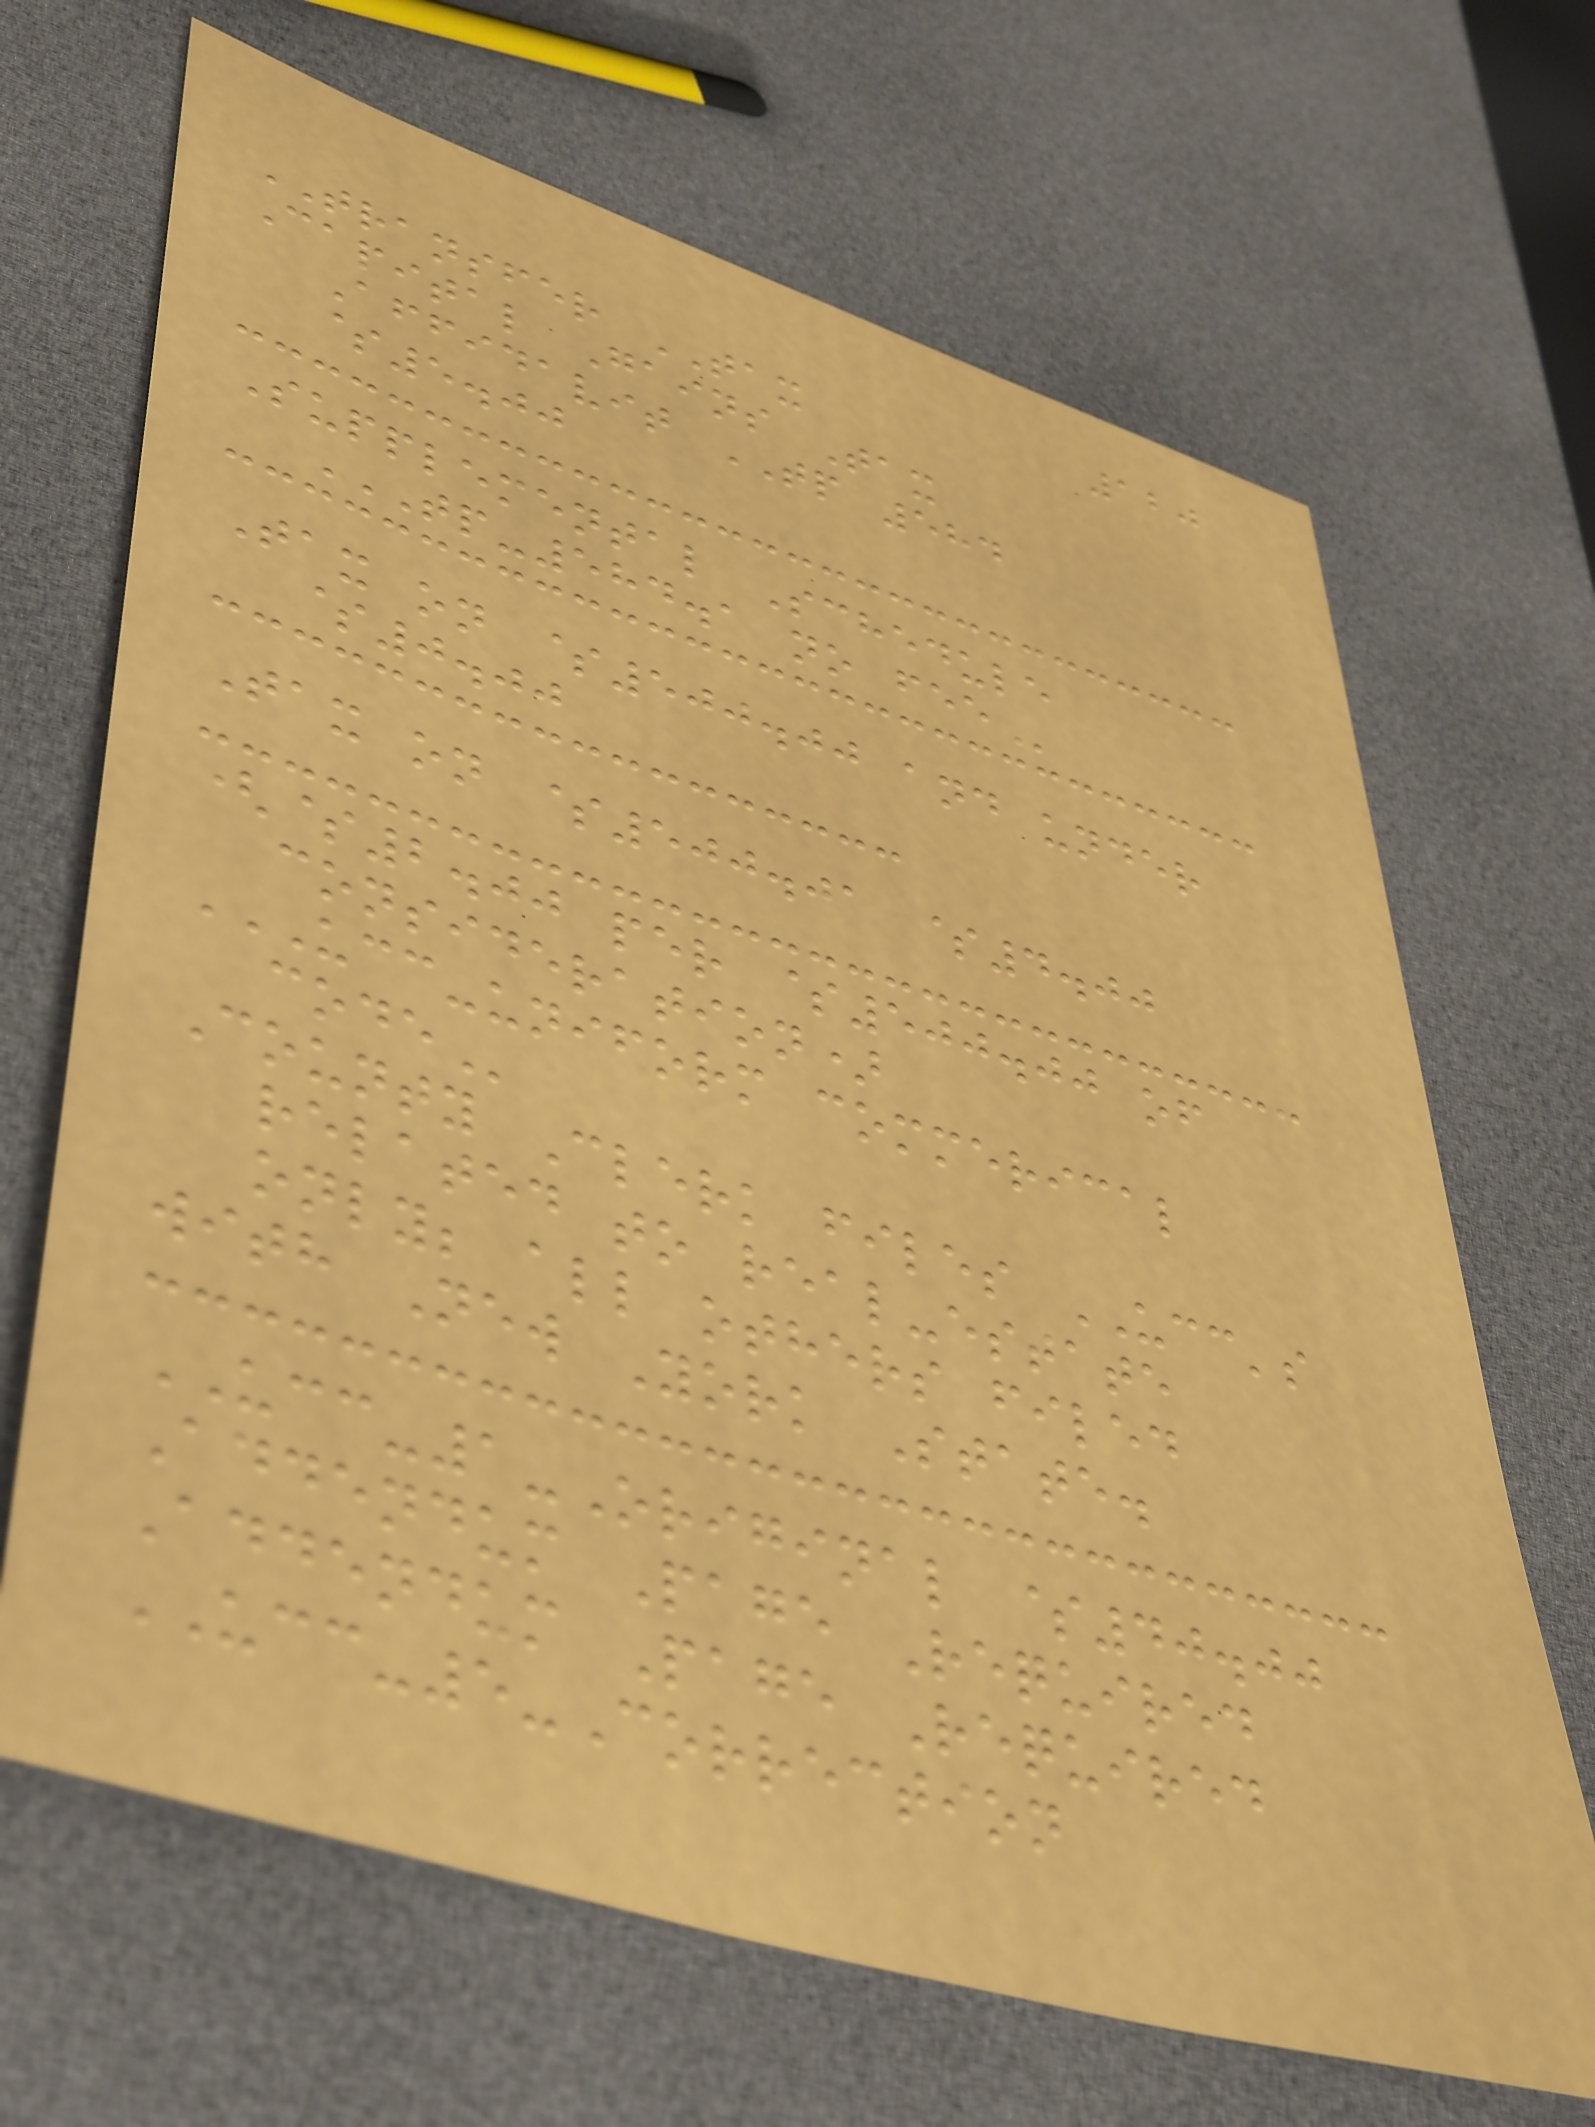120
TRANSFER TAX
Capital Gains Tax
Affidavit TP 584
$5.00
Supplemental Schedule
TP-584.1 NO FEE
Tax on $500.00 and under
$0.00
Tax on $500.01 $4.00
($2.00 per $500.00 of
consideration)
UCC-UNIFORM COMMERICAL
CODE
County Clerk files UCC's
related to real-estate
only; all others filed
with New York State.
UCC-1-Original $40.00
Addendum Page Required
Addendum Page Required
UCC-5-Correction
